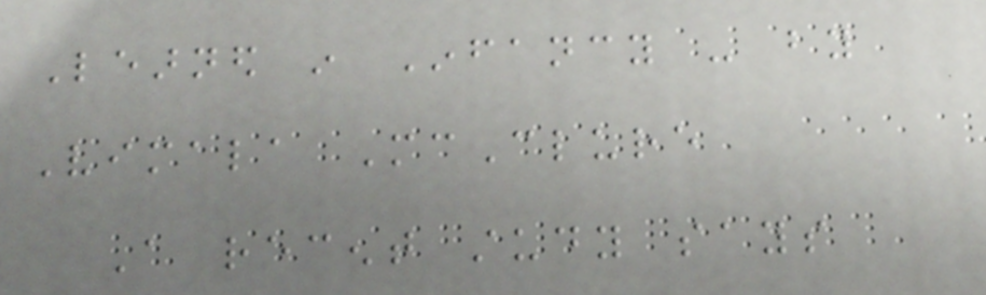Learned in Infancy - by
Vimala McClure
A recent study says
